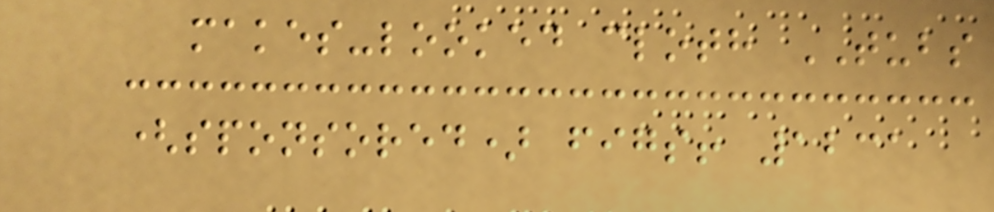makes-looked cloth TUBS
(sponsored) figs! 1231
